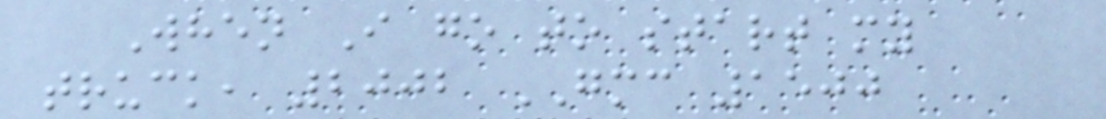When I go to start my
truck, 2002 GMC 1500
